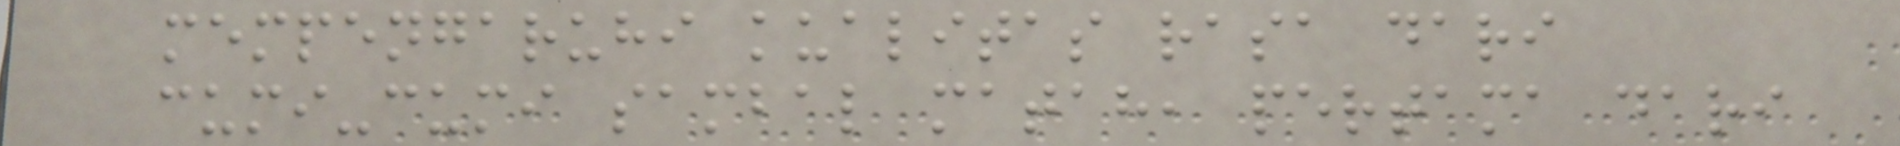mempengaruhi kualitas rasa dari
cumi-cumi sambal matah, pertama dari
